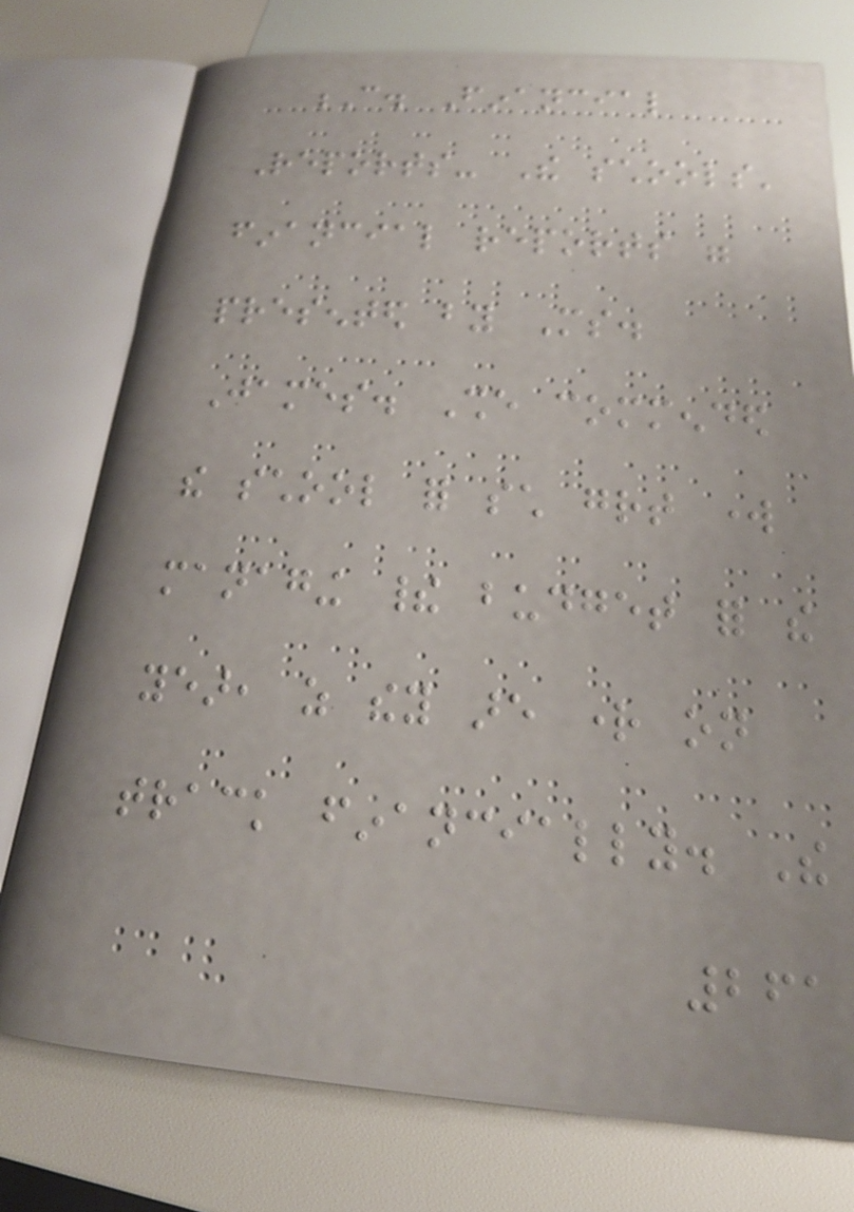C. Financial
Reports- The schools'
financial reports were
presented by Ms.
James. She commended
the school for such great work
managing their budget for the
year, as they are right on
track financially. The
261
